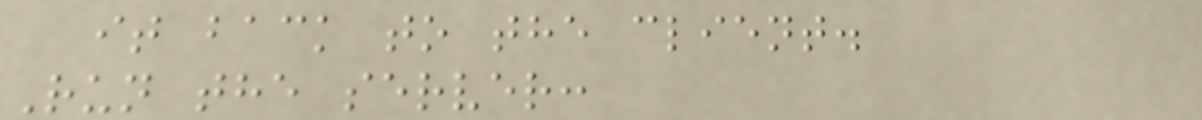it back to the client.
Run the server:
